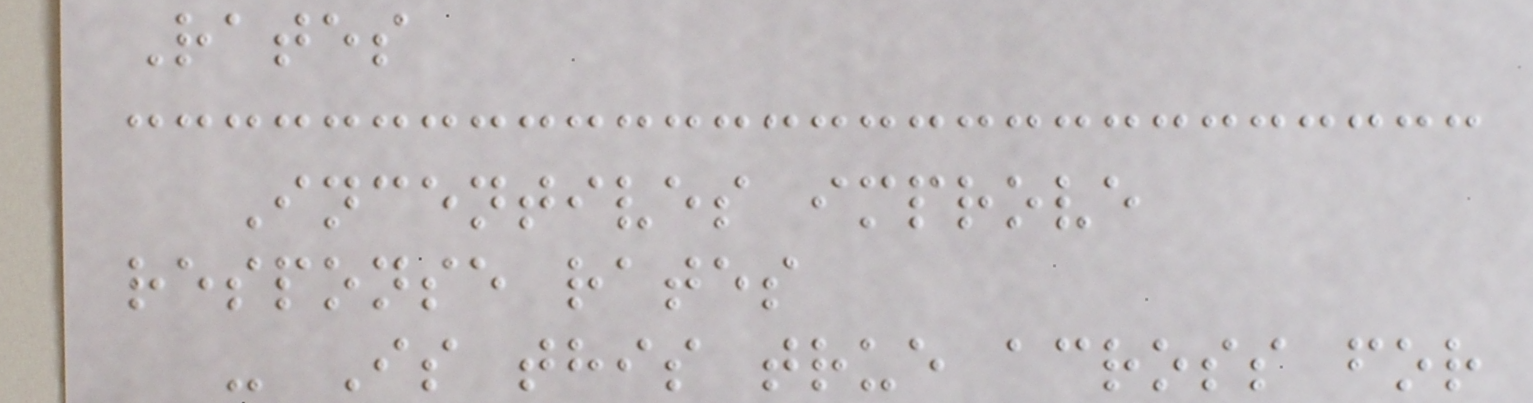Rates
Incentives improve
response rates
- Is this true across for
